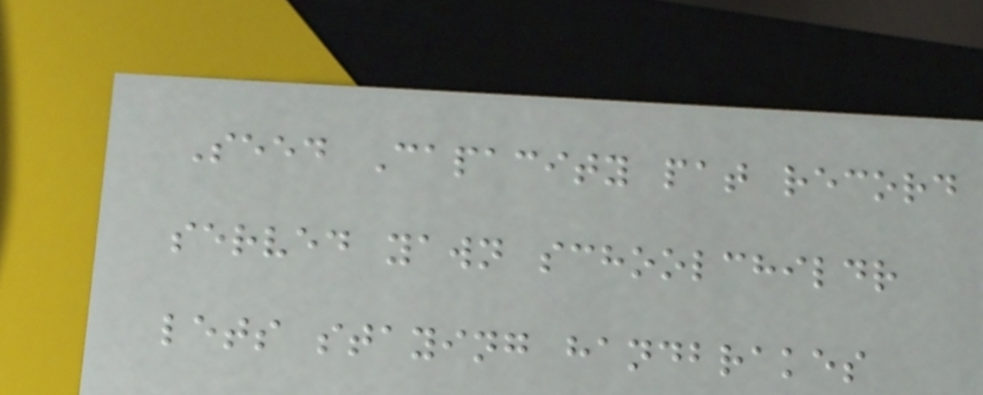Seed Capacity pat record
served yawn schoolchildr
lets staying handbrakes
